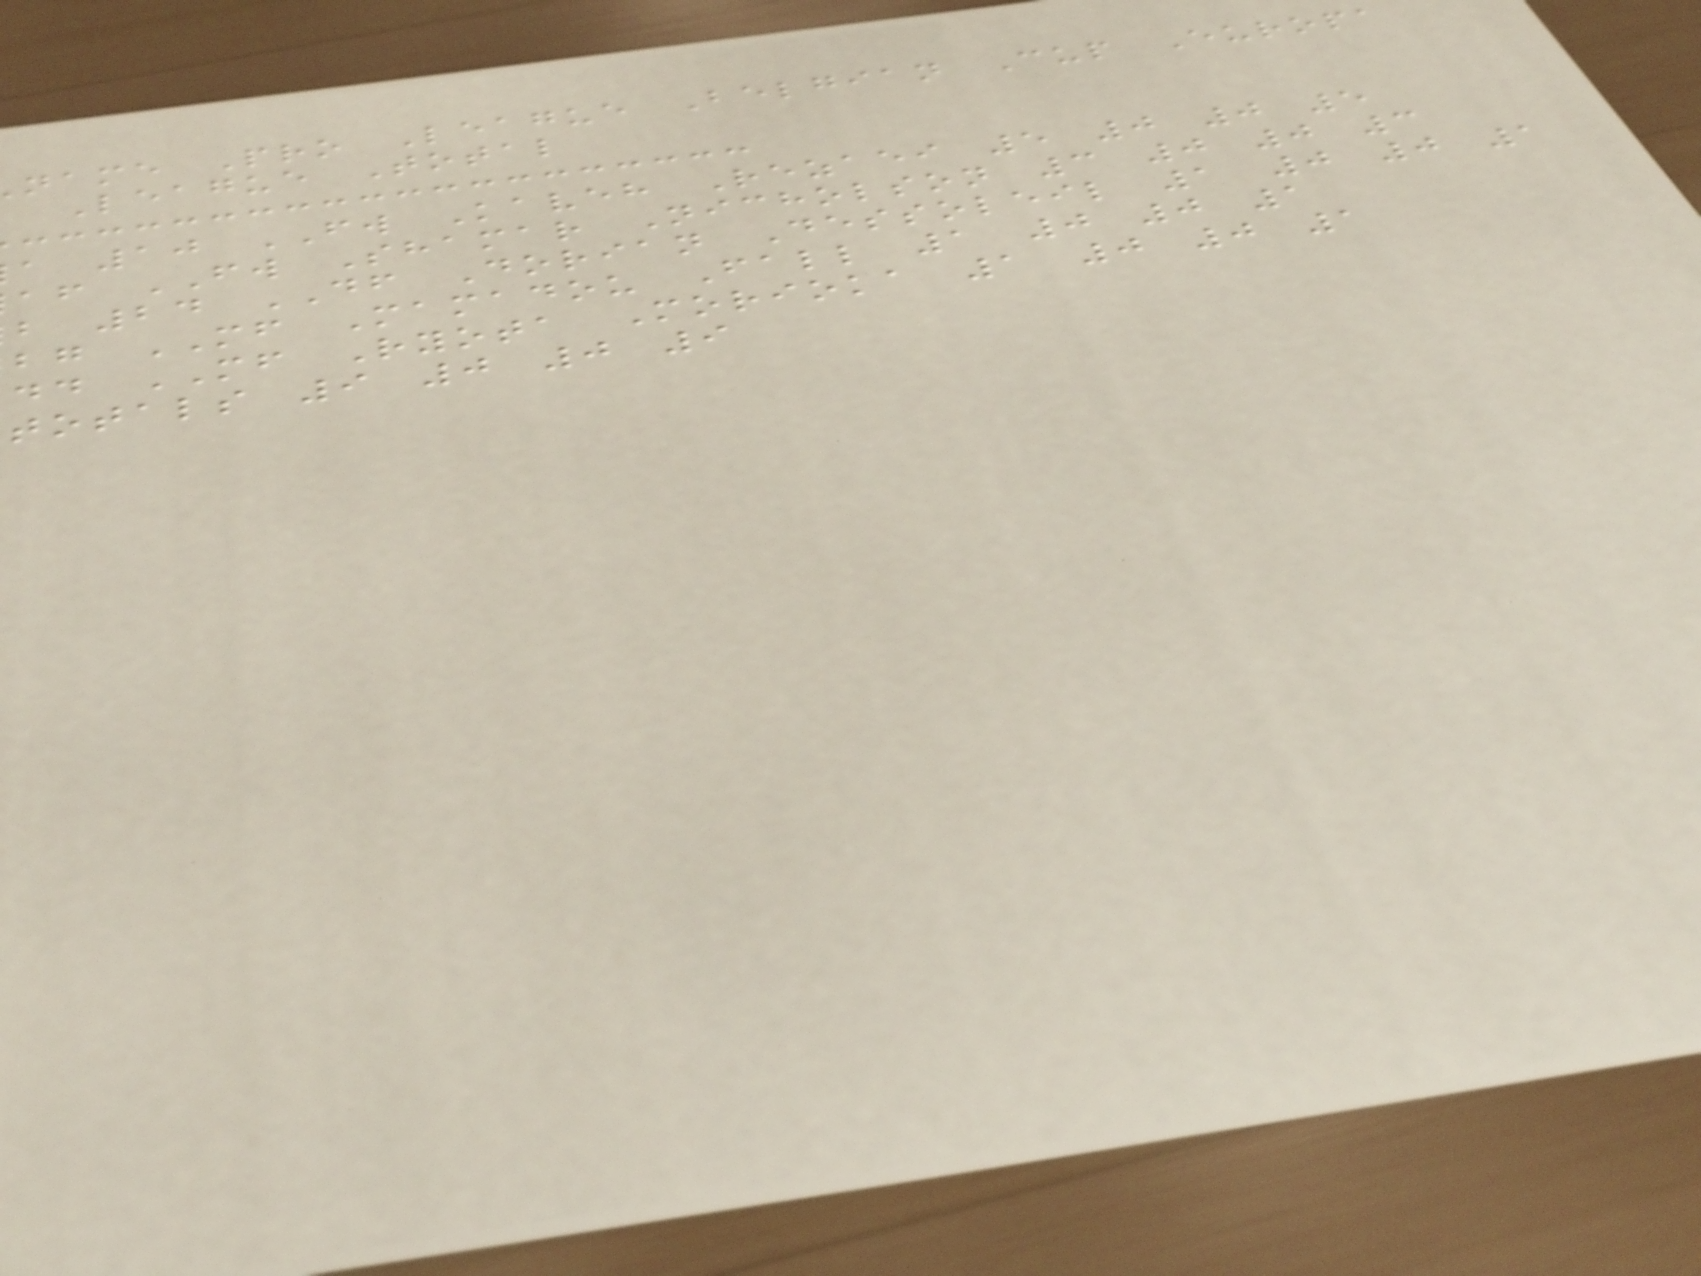name Pro League Belgian Cup Europa
League Total
a 10 FW Kaveh Rezaei 5 0 0 5
af FW Shamar Nicholson 3 0 0 3
b 24 DF Dorian Dessoleil 1 0 0 1
bg MF Mamadou Fall 1 0 0 1
dd MF Ryota Morioka 1 0 0 1
totals 9 0 0 9
